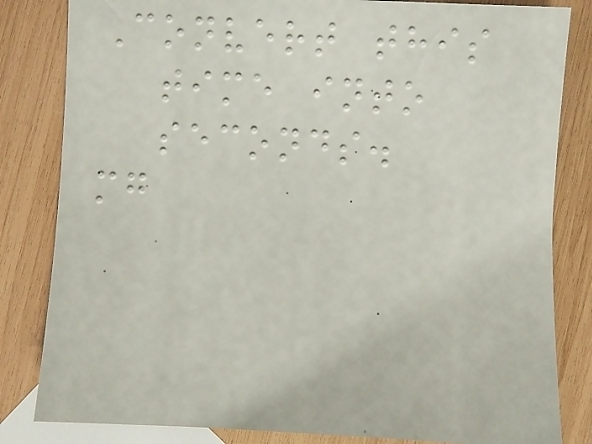Convert this
time into
seconds.
mg
